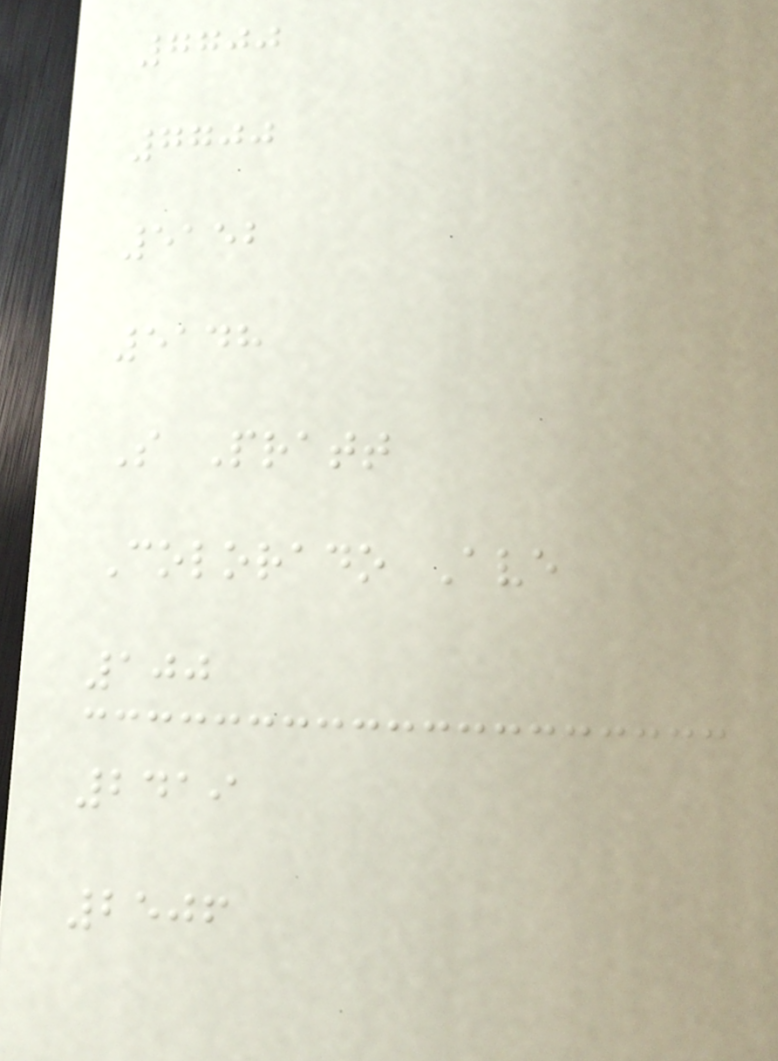7700
7700
5152
5148
S Pratt
Colorado Ave
100
2419
2506
